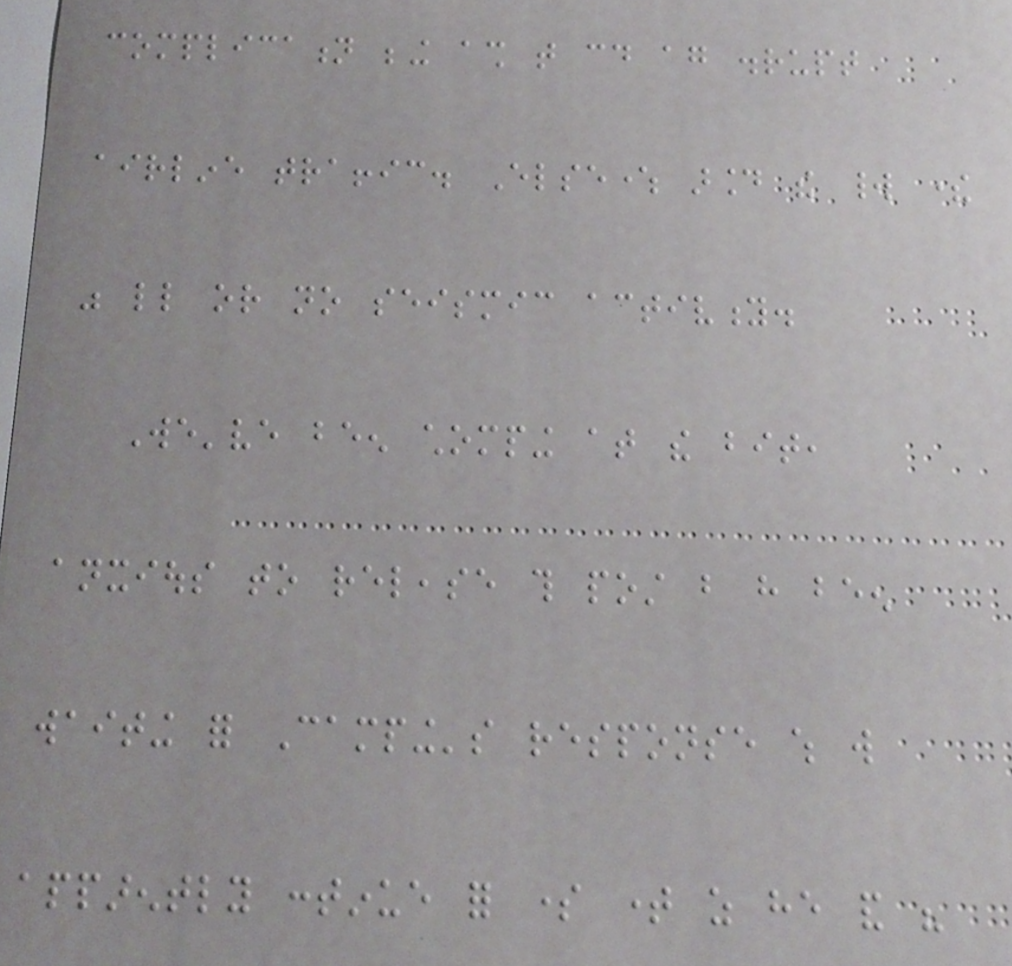complication being ash that could again disrupt
airline traffic. Elsewhere around the world there
was little or no seismic activity.
We've been chomping at the bit,
anxious to release this post but have been
waiting for Camping's response which will
apparently continue for some time as he and his
